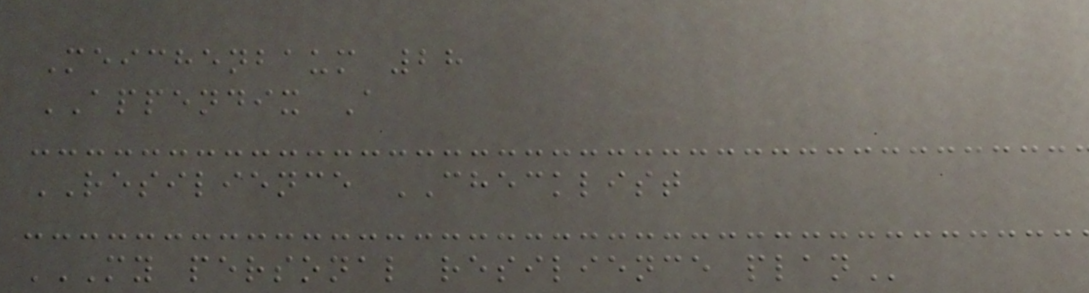Meichenbaum 28
APPENDIX A
RESILIENCE CHECKLIST
MY PERSONAL RESILIENCE PLAN
